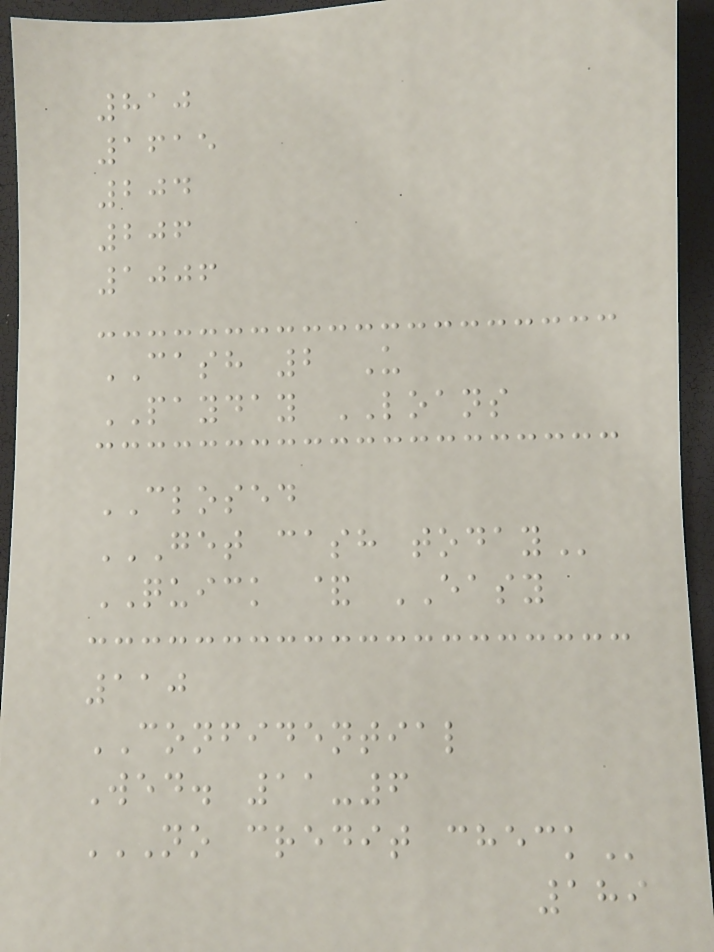810
1615
204
206
1006
CASH 2 U
PAYDAY LOANS
CLOSED
GET CASH TODAY
QUICK & EASY
110
CONFIDENTIAL
Wed. 11-6
NO CREDIT CHECK
189
